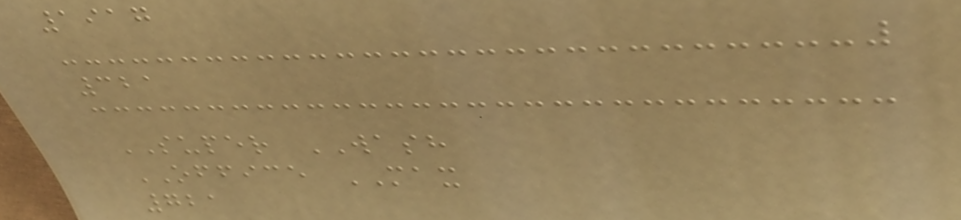1917
321
SUPER WASH
OFFICE MAX
721
